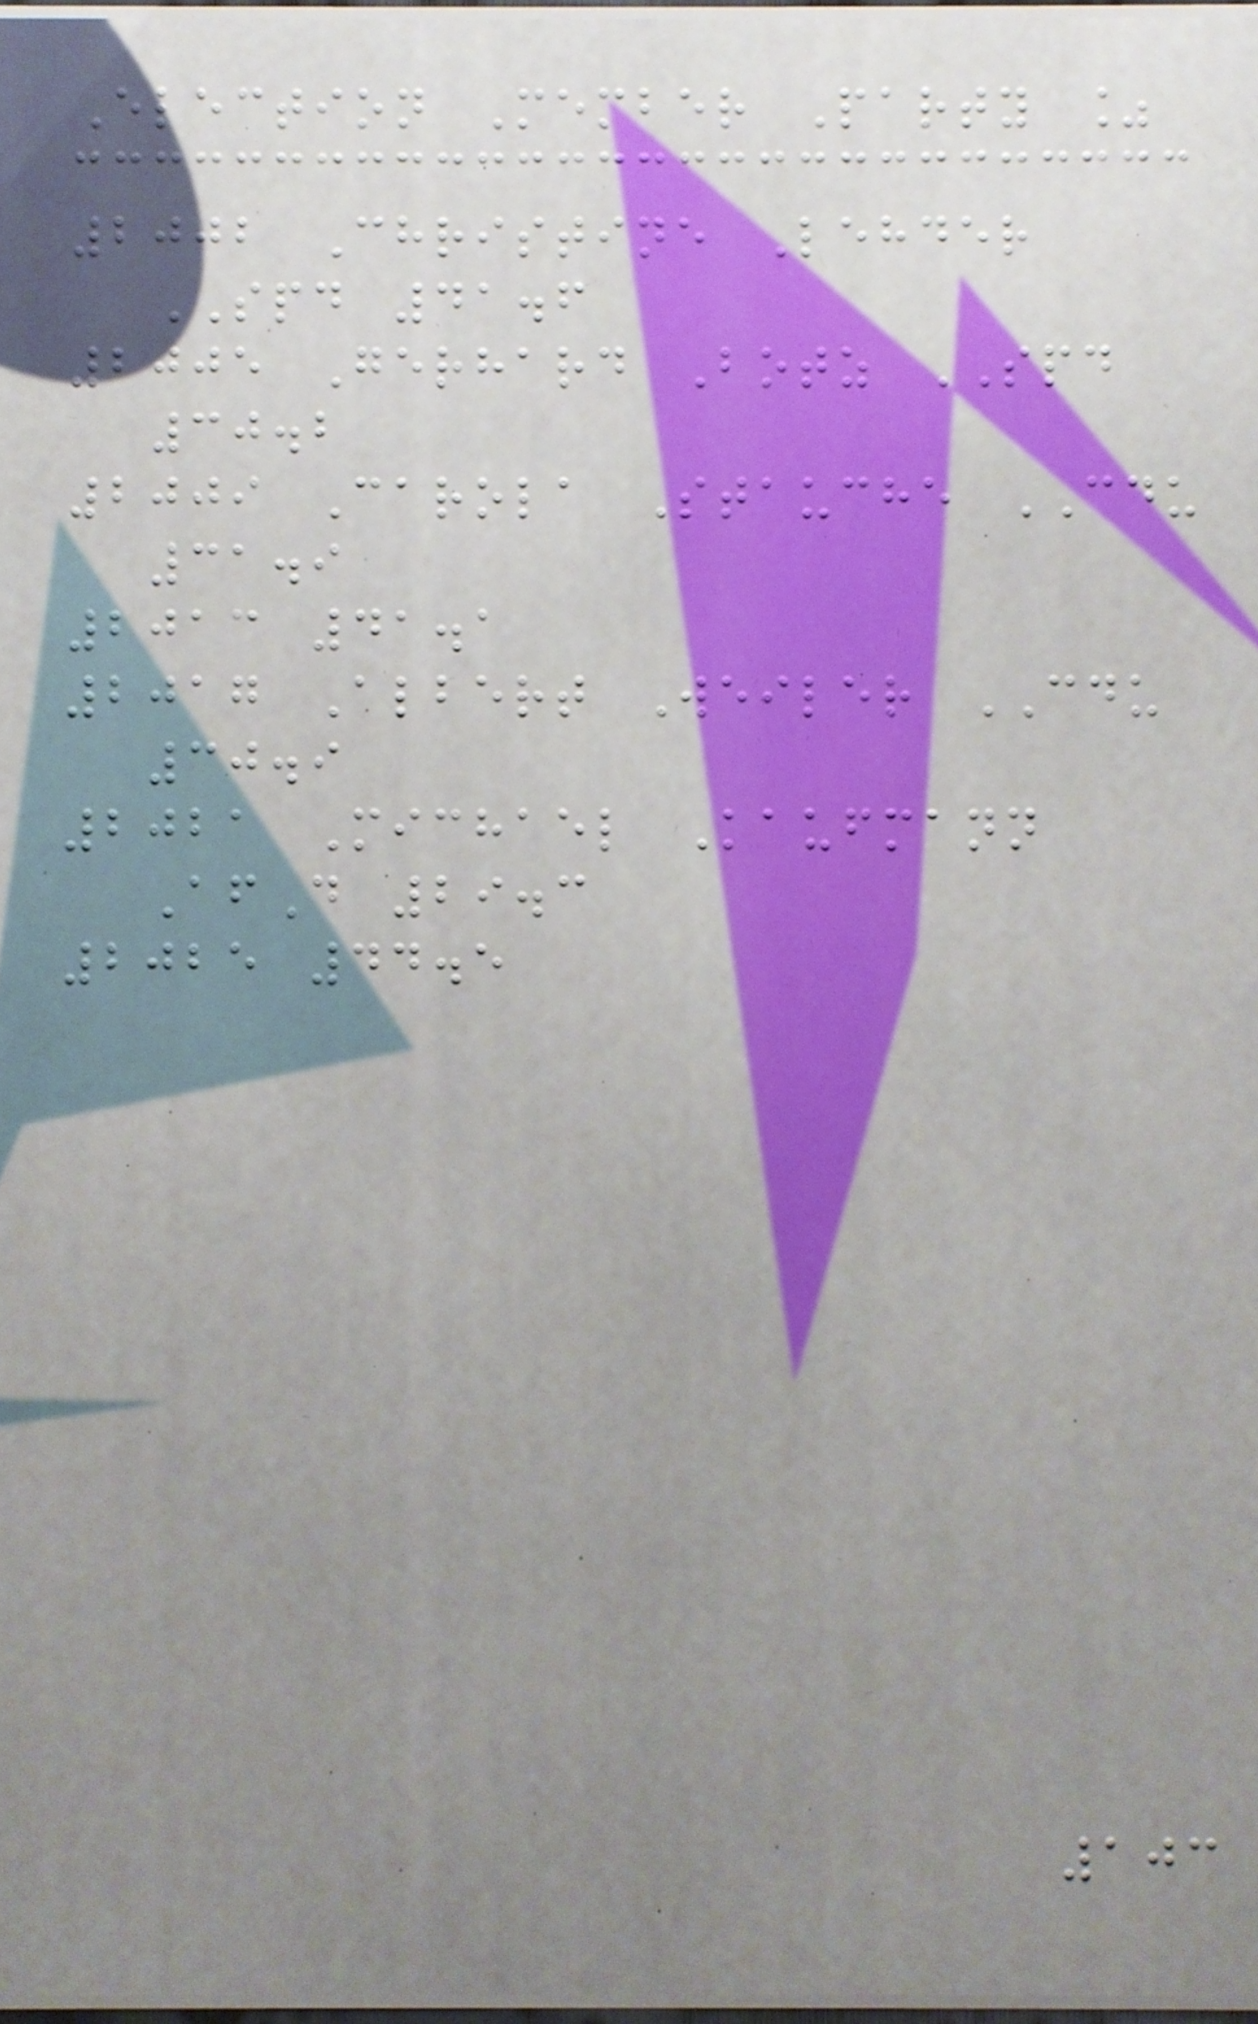Election Member Party %
2002 Christine Lehder
SPD 41.6
2005 Gerhard Botz SPD
30.2
2009 Carola Stauche CDU
31.9
2013 41.1
2017 Albert Weiler CDU
30.9
2021 Michael Kaufmann
AfD 29.3
2025 44.5
103
